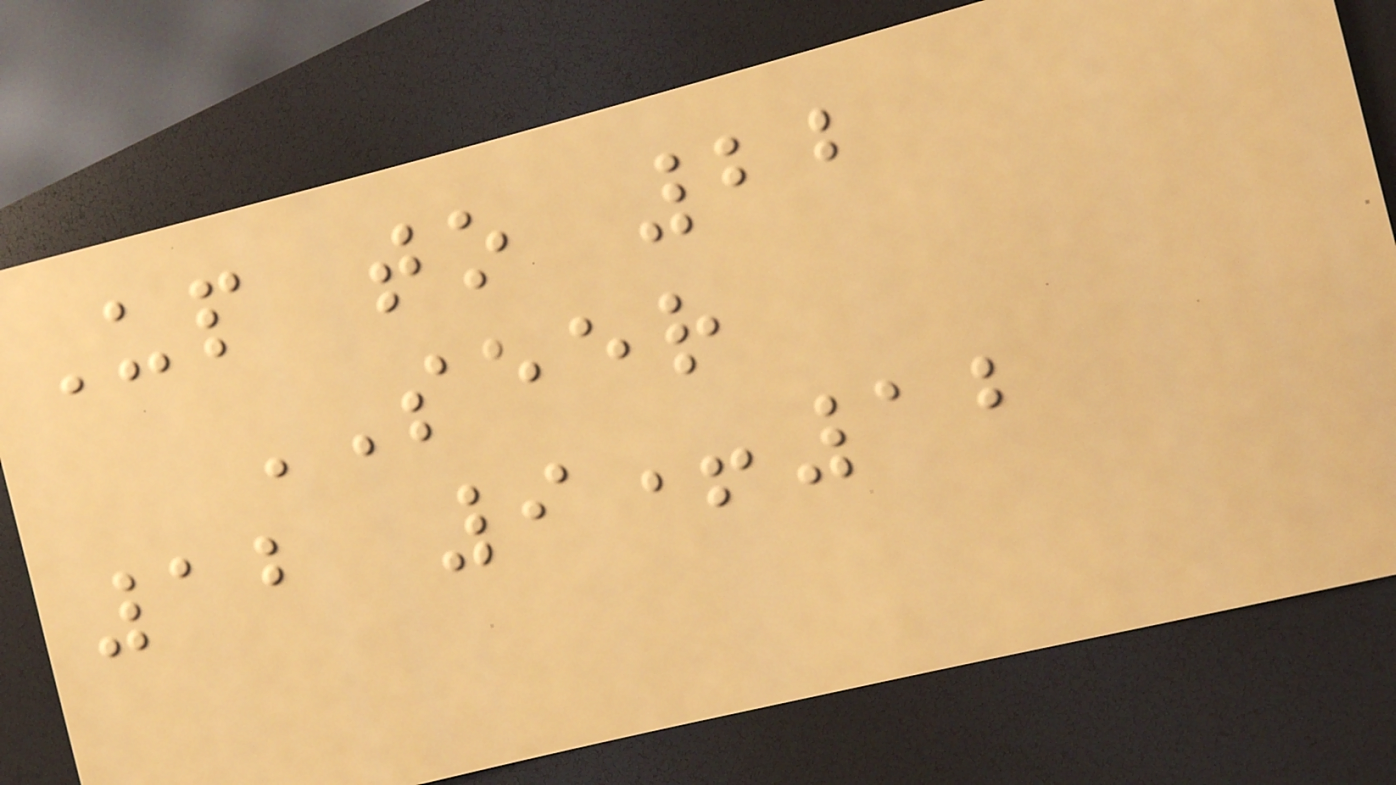Up to 22
SEER
12 9+12
